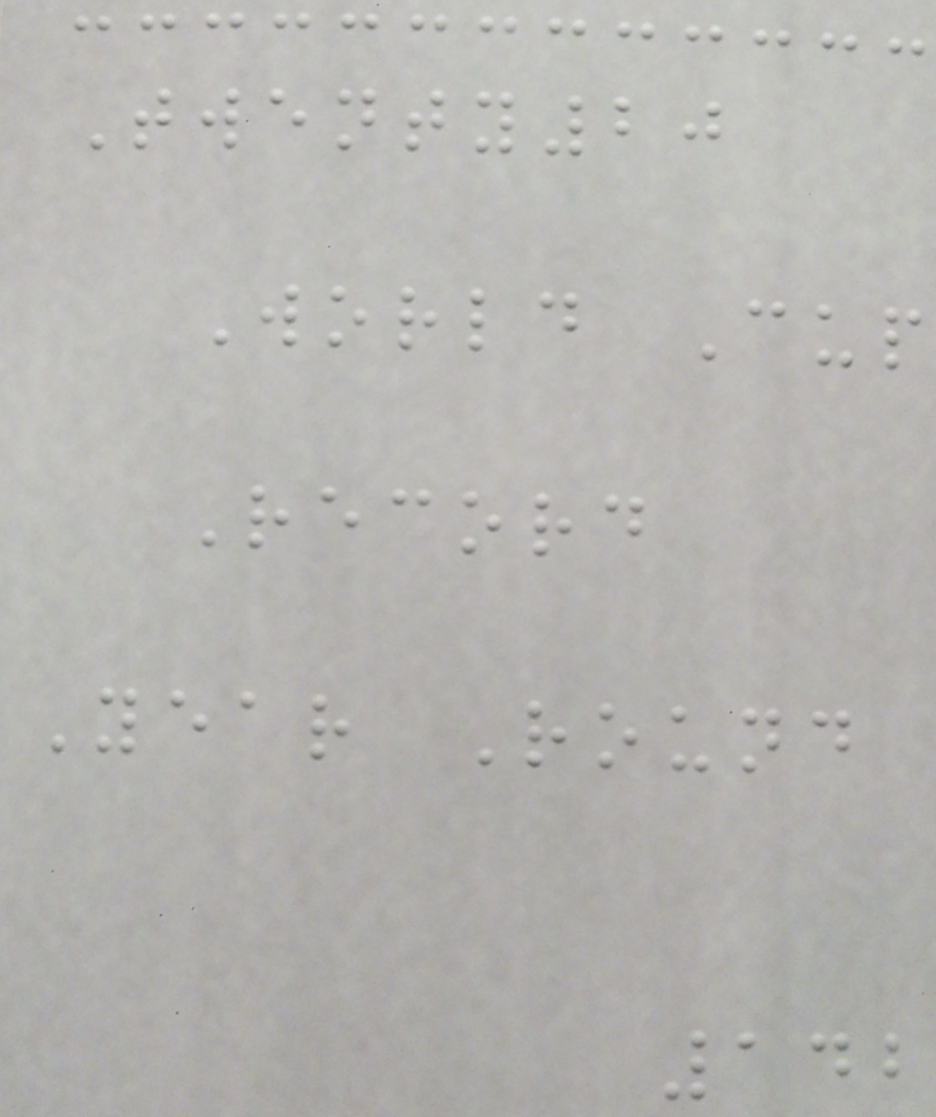Twenty20
World Cup
Record
Year Round
142
